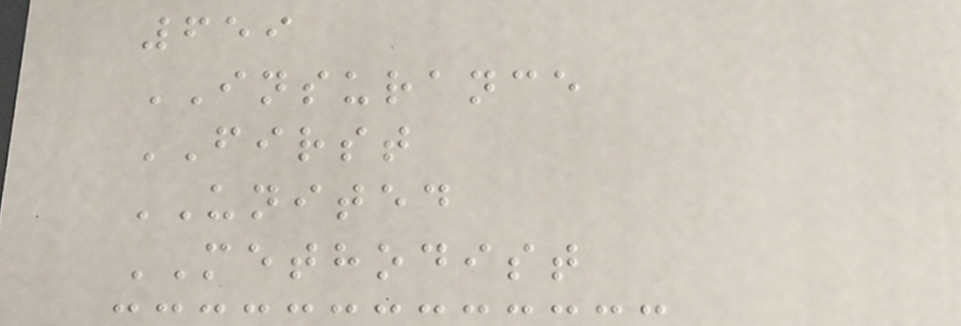659
INSURANCE
FIRST
UNITED
METHODIST
